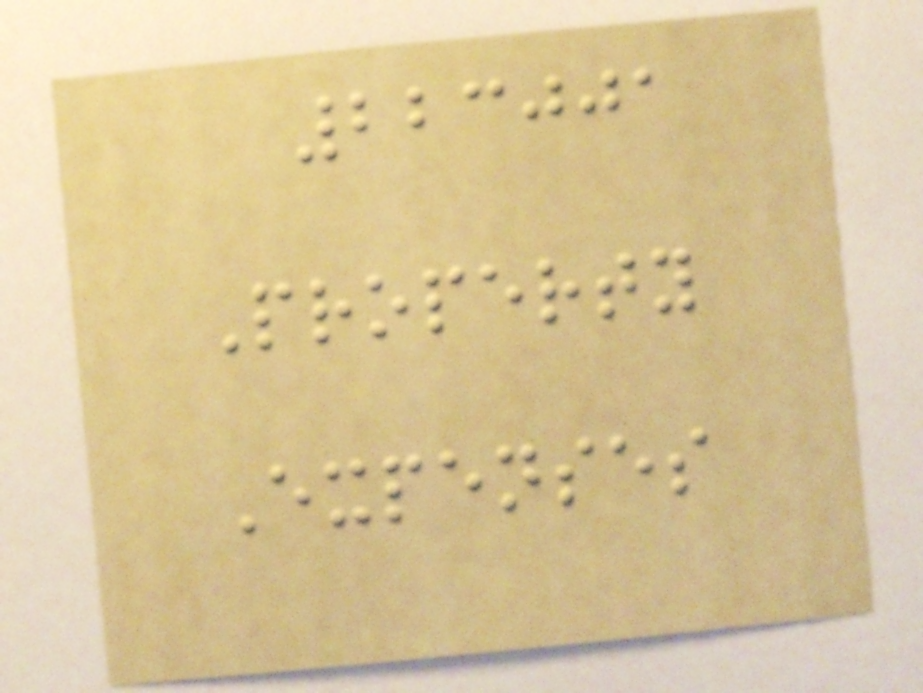223001
Property
Expenses
